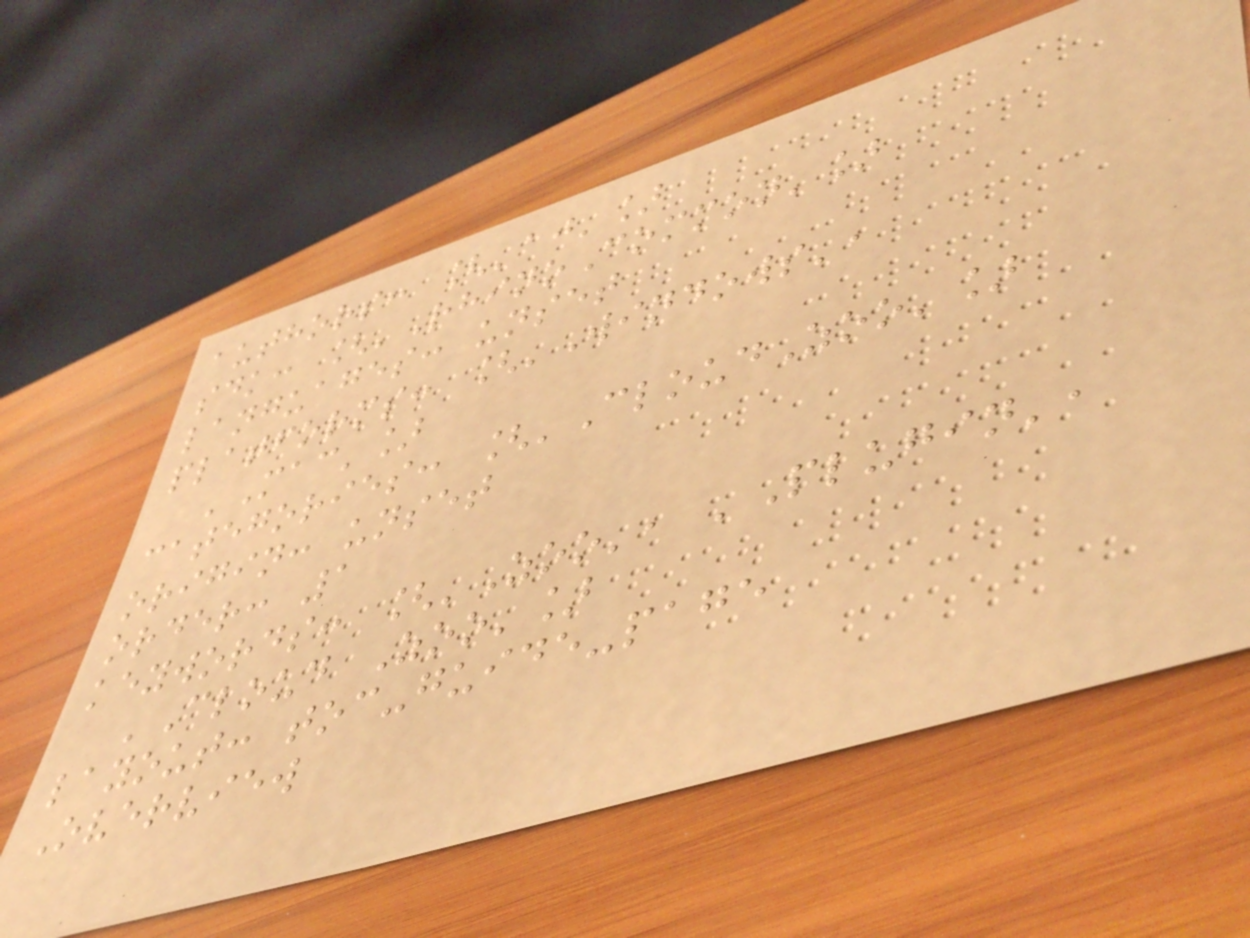authors: ['aj']
sdk: ['RhinoCommon']
languages: unset
platforms: ['Windows',
'Mac']
categories: ['CloudZoo']
origin: unset
order: 1
keywords: ['Zoo', 'Plugin',
'Cloud Zoo']
layout: toc-guide-page
Overview
